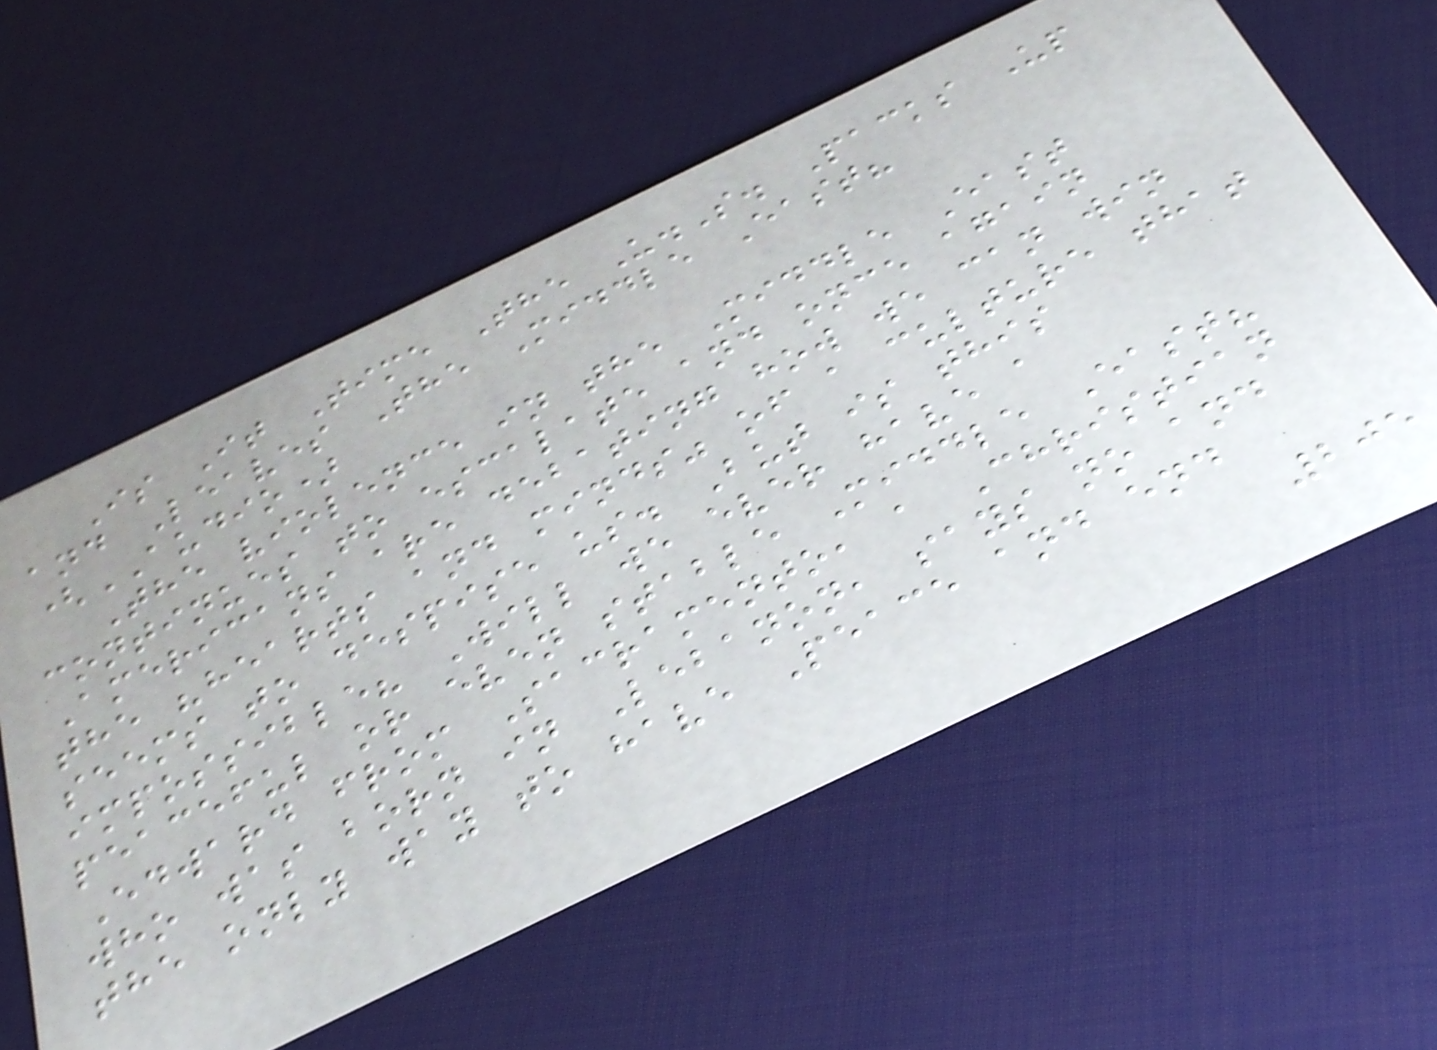Is It Time The U.S. Packs Up
and Leaves The Middle East?
(AUDIO)
The violence in the Middle East
continues to escalate and once again
Americans are debating how we can win
the "hearts and minds" of a culture that
seems to despise us. But is this
impossible? Will we ever have a
peaceful or even stable Middle East?
Edward from Sacramento, a Christian
who was born in Lebanon, says no and
the only way to have Peace and end
205
